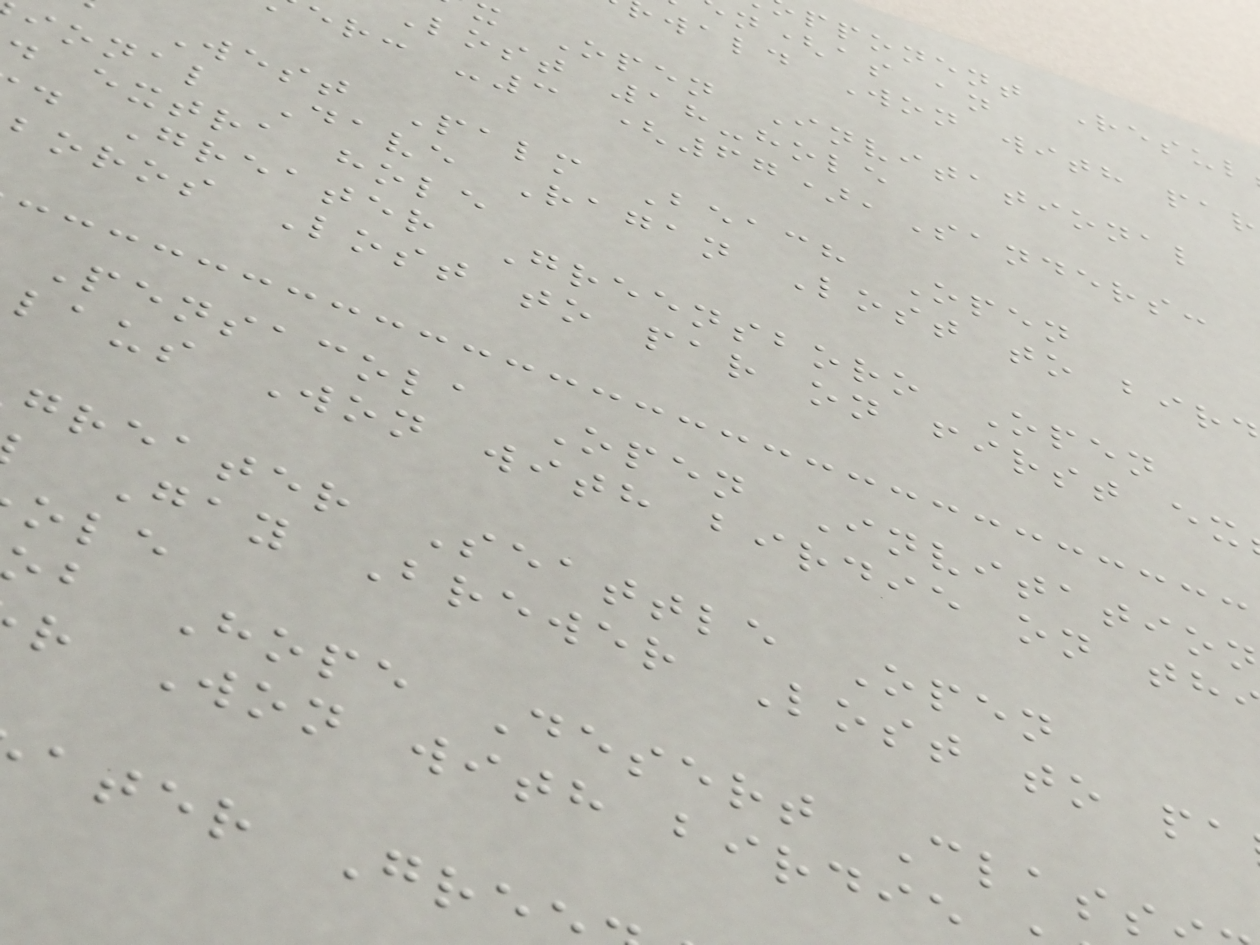pponent Resul
n(as an
wald Won with par
Open Invitational
Lost 18-hole
er: -3 (67),Sanders:
West Palm Beach Open
ional Dave Ragan Lost to bir
d extra hole
d Greater Greensboro Open
boros Lost to par on first ex
Pensacola Open Invitation
laus Won with birdie on th
greater Seattle Open
Gay Brewer Lost to pa
b Hope Desert Class
r Won with birdie
